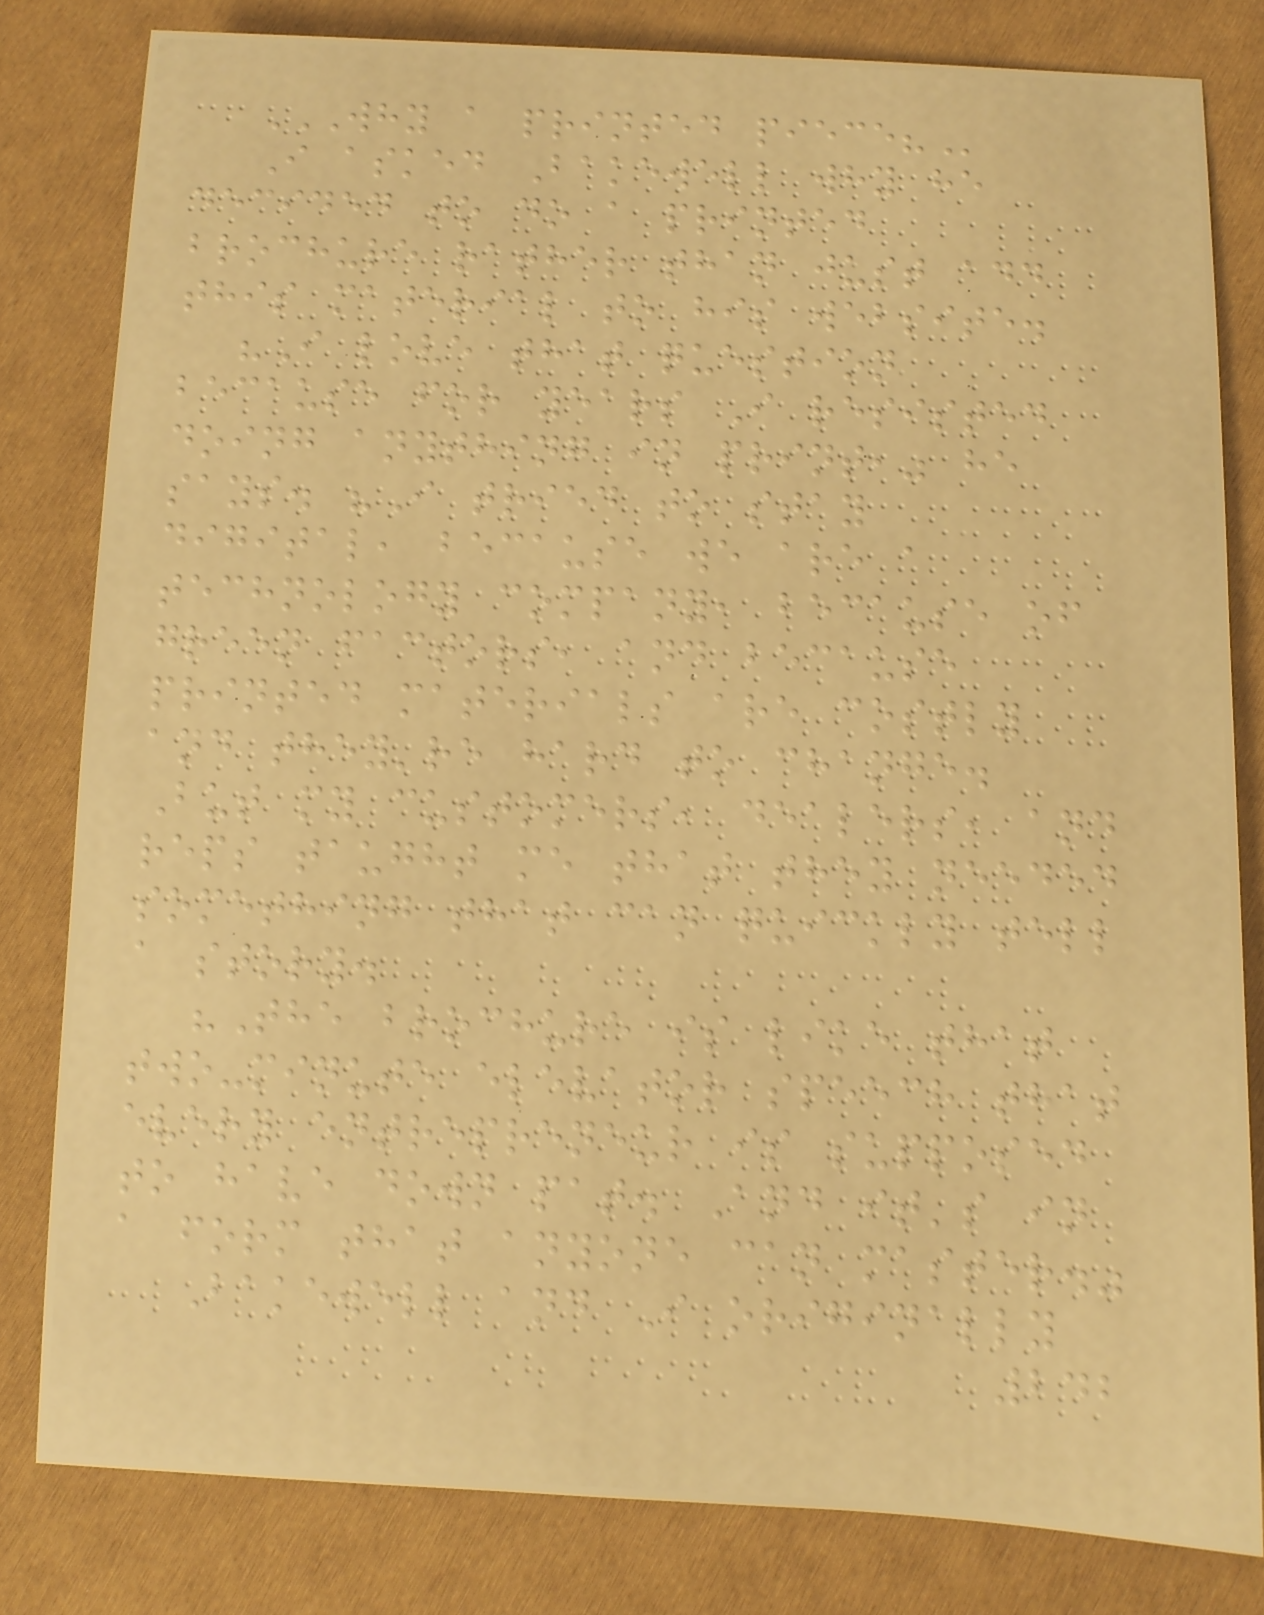WHY A PRINTED PIECE?
I asked Bakewell why he
decided to do a printed
brochure rather than just add
this material to his website.
"I love that question
because for years I resisted
doing anything in print," he
says. "I tried to stay
digital, because we are a
technology company, because of
green factors, and because
printed materials are costly
and they're hard to change.
But my customers, dealers, and
reps taught me that they needed
something that can quickly tell
a story.
"The brochure is like that
two-minute elevator speech that
every entrepreneur is supposed
to have down pat. And it's in
a form that anyone can master."
Bakewell and I originally
242
